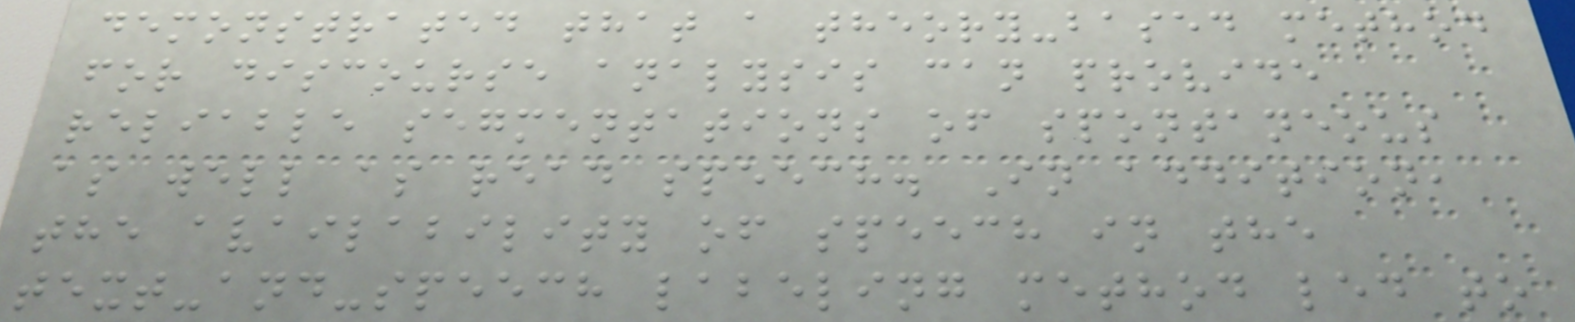demonstrated that a theory-based method
for discourse analysis can provide
reliable segmentations of spontaneous
as well as read speech. In addition,
the availability of speech in the
text-and-speech labeling method led to
